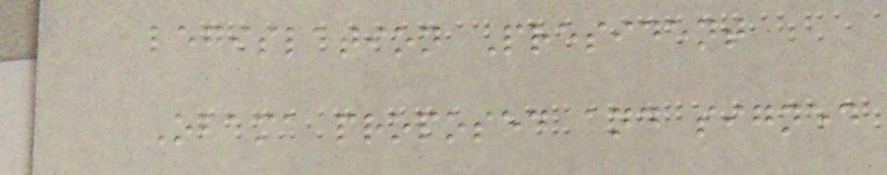legislation President
Obama proposed and signed
